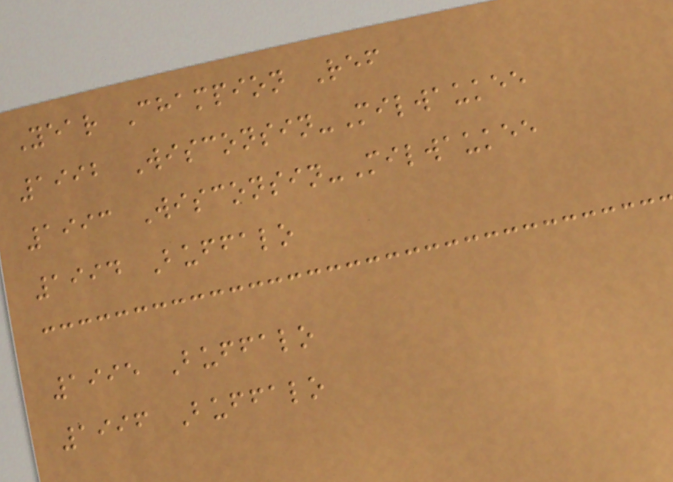Year Champion Ref
1992 Wisconsin-Milwaukee
1993 Wisconsin-Milwaukee
1994 Buffalo
1995 Buffalo
1996 Buffalo
